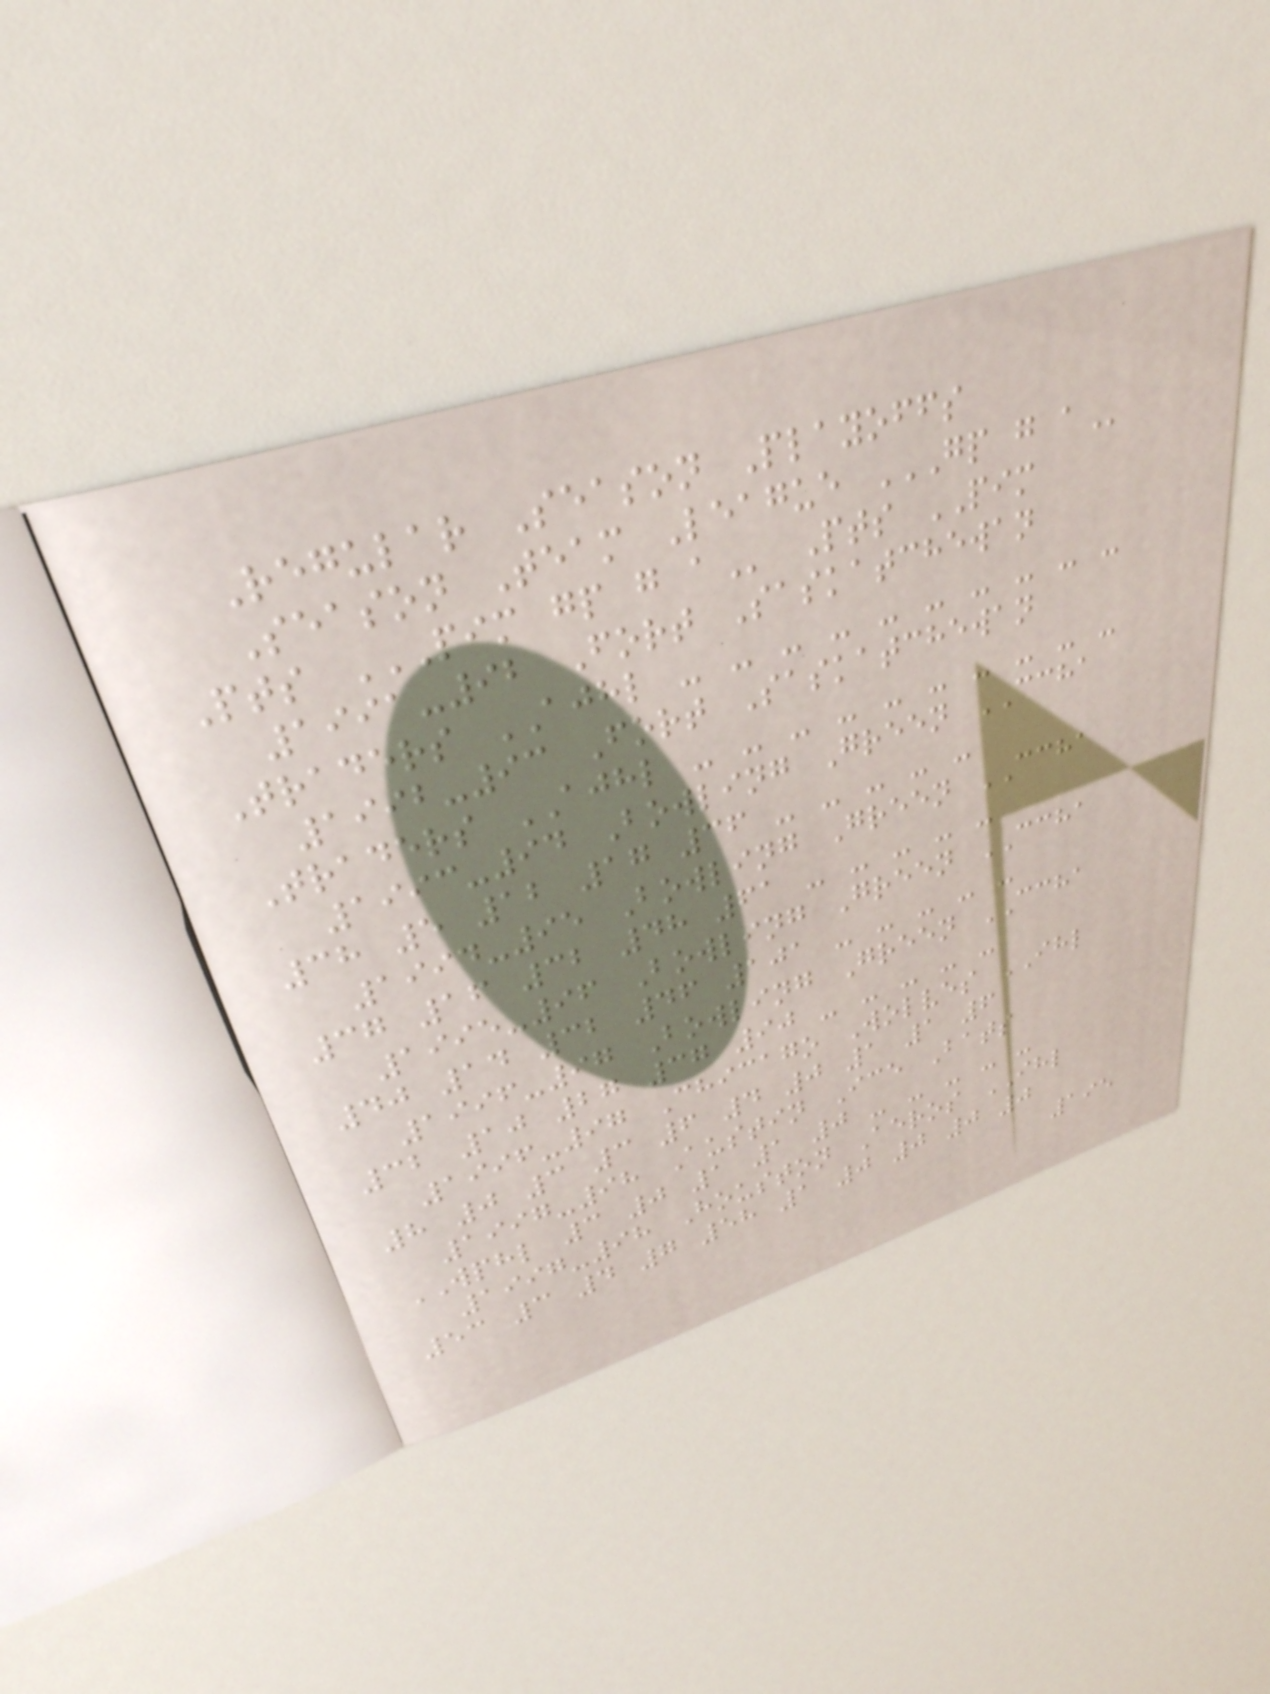Regular Season Playoffs
Season Team League GP G A
Pts PIM GP G A Pts PIM
1991-92 Fort Saskatchewan
Traders AJHL - - - - - - - - - -
1992-93 Fort Saskatchewan
Traders AJHL - - - - - - - - - -
1993-94 Bowling Green CCHA
38 5 12 17 36 - - - - -
1994-95 Bowling Green CCHA
37 16 32 48 61 - - - - -
1995-96 Bowling Green CCHA
40 14 32 46 101 - - - - -
1996-97 Bowling Green CCHA
32 10 27 37 90 - - - - -
1996-97 Chicago Wolves IHL
8 0 3 3 6 4 0 1 1 6
1997-98 Austin Ice Bats
WPHL 3 0 1 1 0 - - - - -
1997-98 Houston Aeros IHL
53 3 4 7 58 1 0 0 0 0
195
